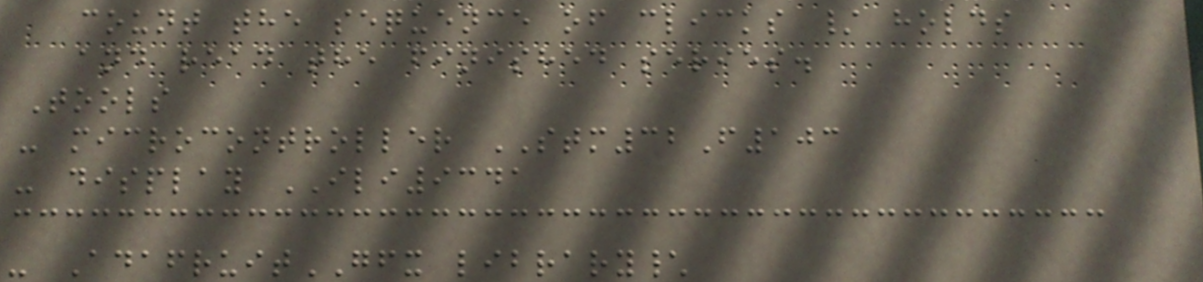count the sequence of clicks / holds
and read the finished series.
Tools
- microcontroller STM32F103
- display ILI9341
- AdafruitGFX library\
